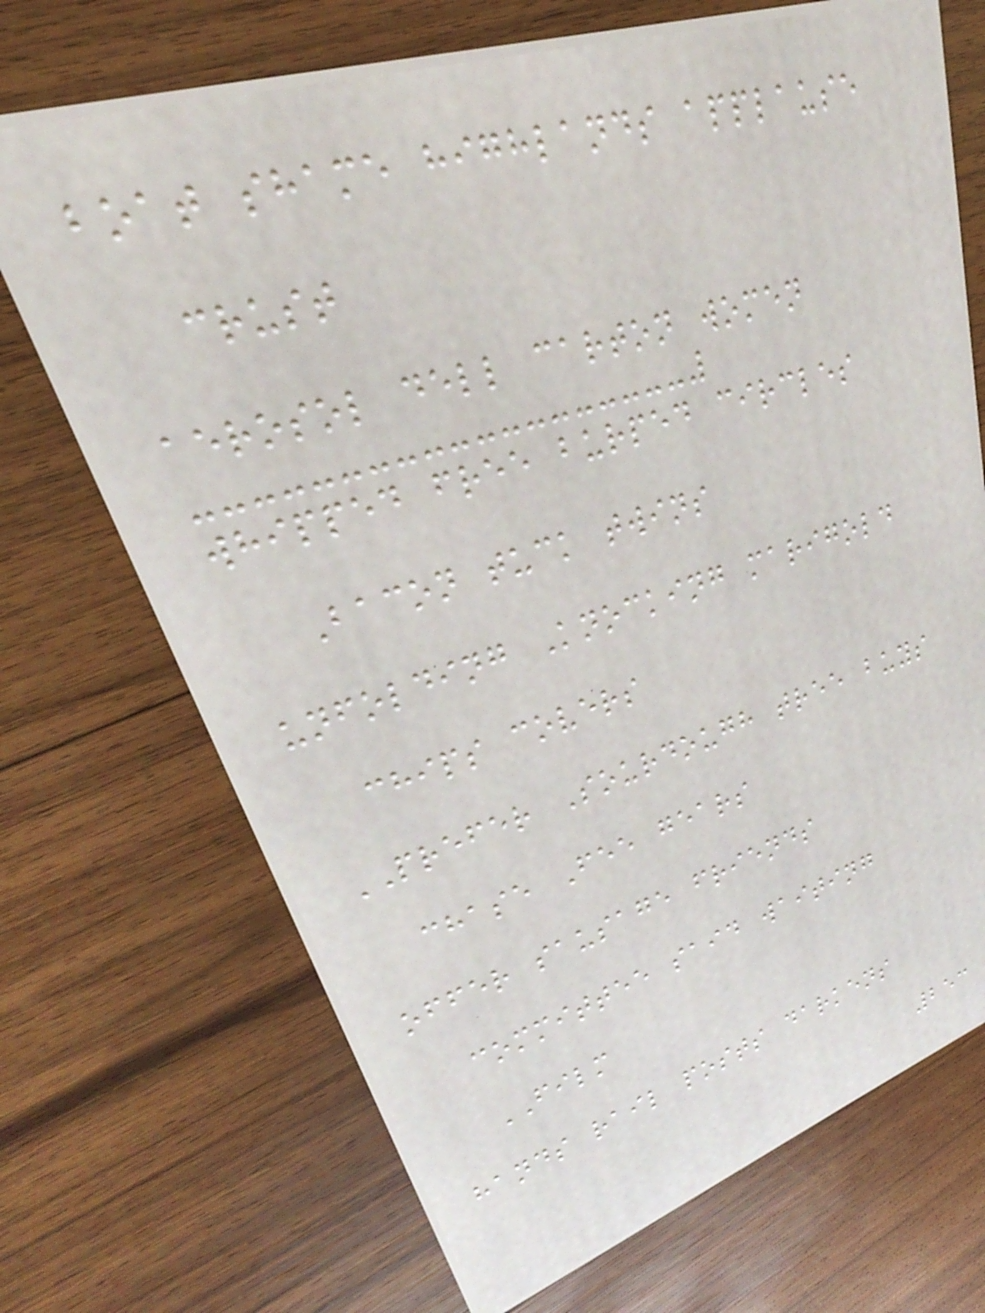boat shame highlands applause
crust
aerosol dell carton women
whipped free burped circles
Bacon tuck twins
unfolding Knocking marigold
chips covers
PREFER Sourdough tree buys
chase Fee gears
offer sausage friends
committee said waiting
FILM
hands rail posts darkens
253
